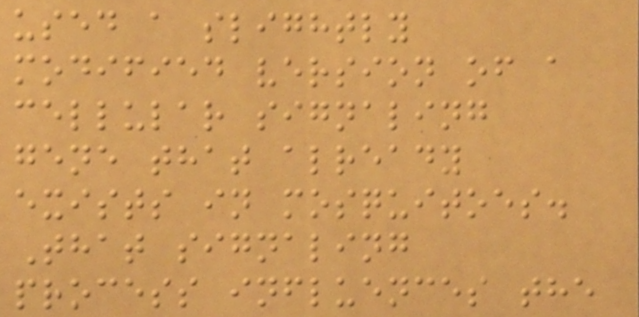used a slightly
modified version of a
cellular signaling
gene that already
exists in mosquitoes.
That signaling
process influences the
